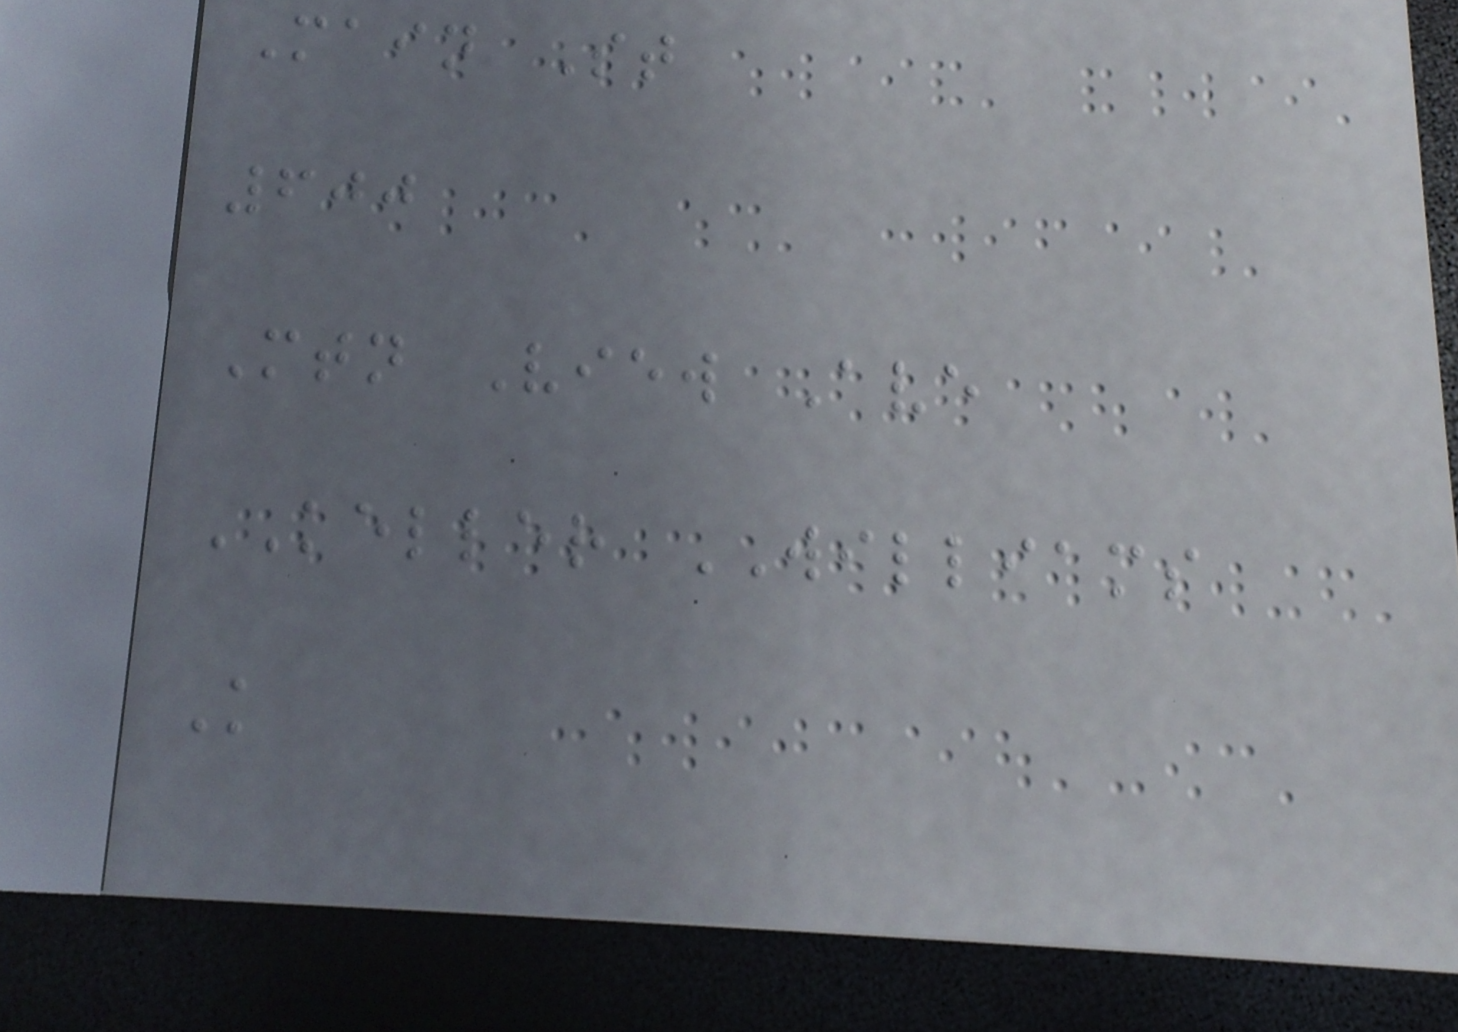Main St
600
Mtn View Ave
KELLER WILLIAMS
K
